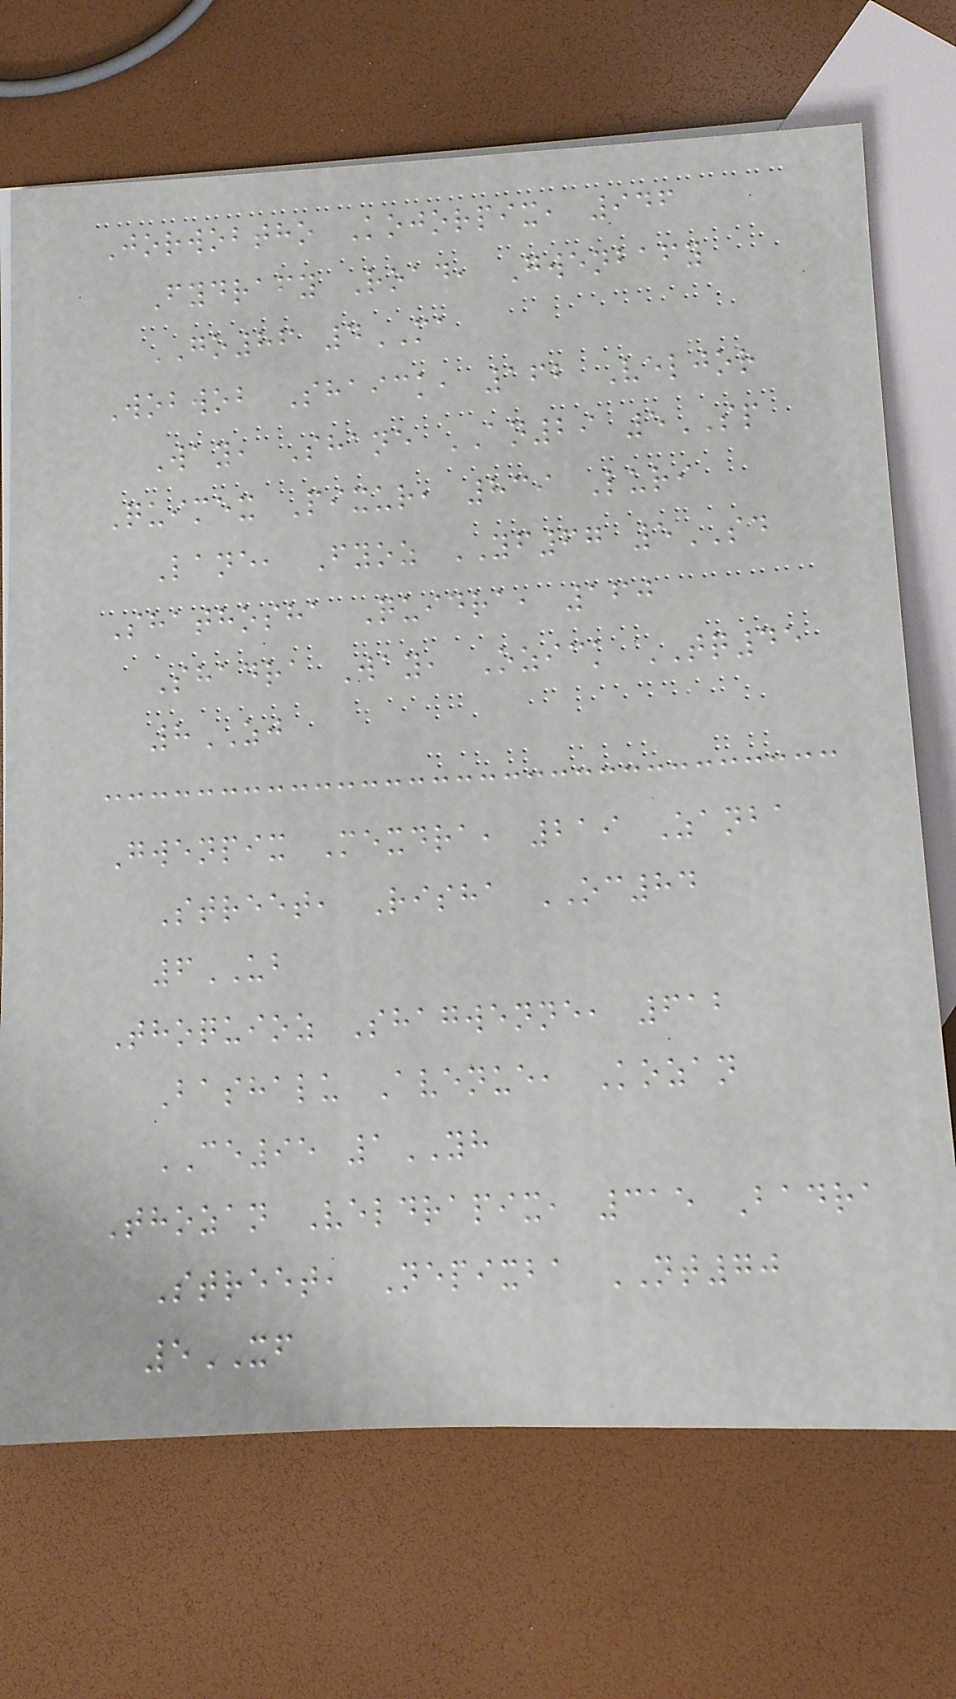Jorwobtho Kojorpix, 946
Fydrafy Road, Gwenbafy
GO86 4MA
Wobwob Shaick, 162 Veljor
Way, Shane AN29 5SP
Quimex Pixur, 839 Luri
Lane, Fyoz YF67 5SD
Shathosha Quidra, 160
Shadra Way, Ozick TQ45
8ZJ
Gwenpix Mexdra, 219 Zanba
Street, Risha OC84
6UB
Thoquioz Shagwenne, 612
Bashalu Avenue, Kozan
CE95 1YH
Thozan Veldrapix, 315 Badra
Street, Nepixba NT70
5XF
